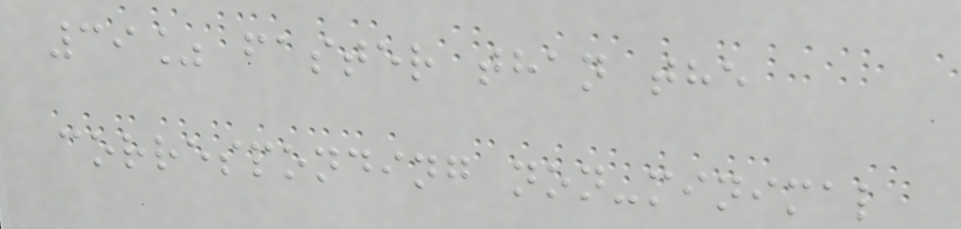39% faster than the
corresponding non-minimal
